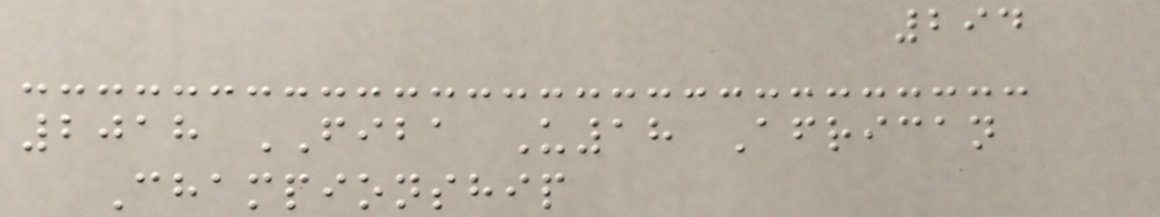294
2018 FIBA U18 African
Championship
